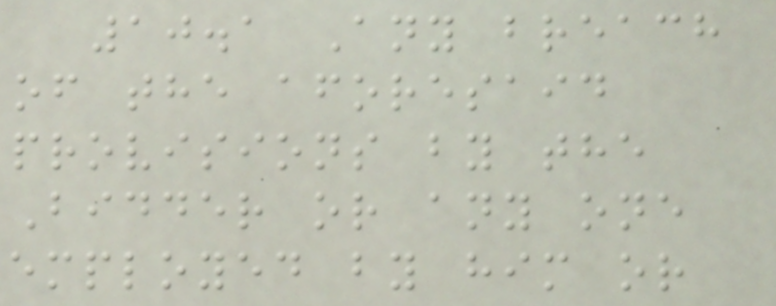10.1 Any breach
of the aforesaid
provisions by the
Bidder or any one
employed by him or
